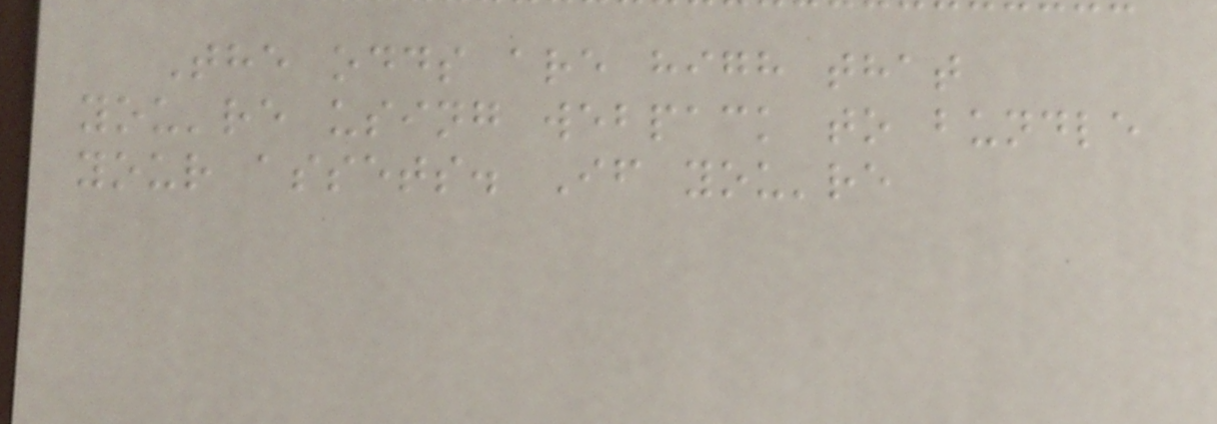The odds are high that
you're using webpack to bundle
your assets. If you're
